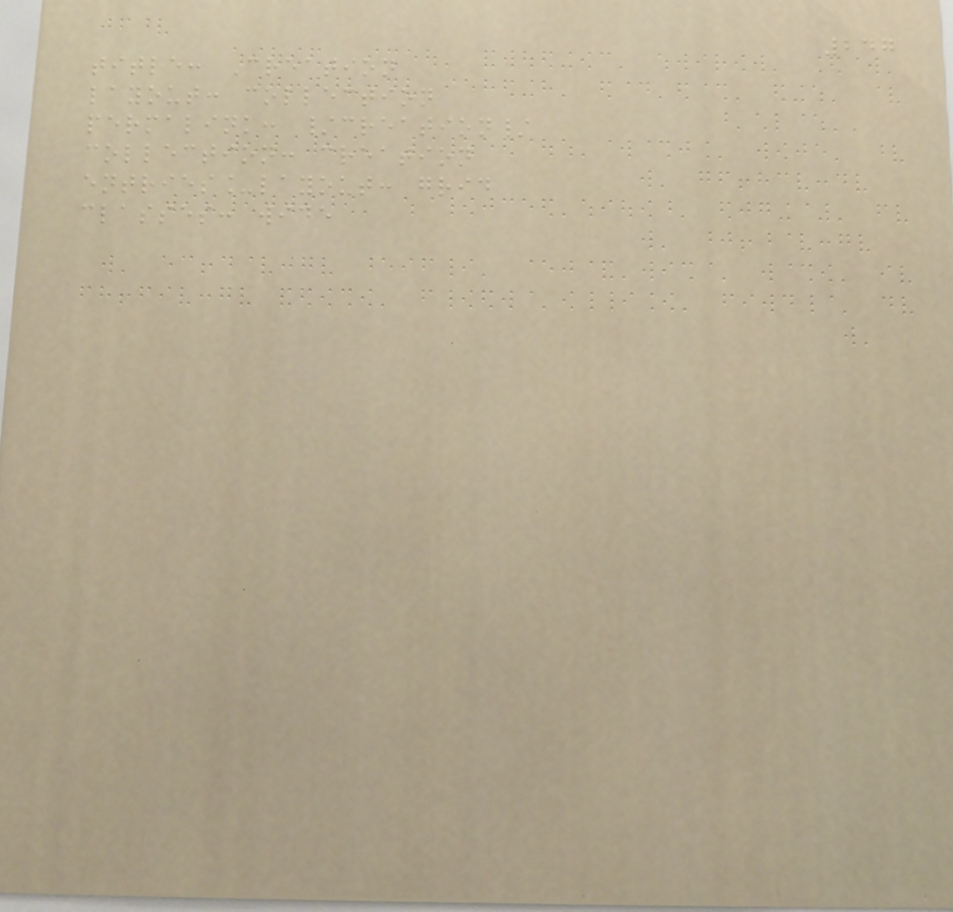247
title: Creation
layout: collection
permalink: /creation/
collection: creation
entries_layout: grid
classes: wide
